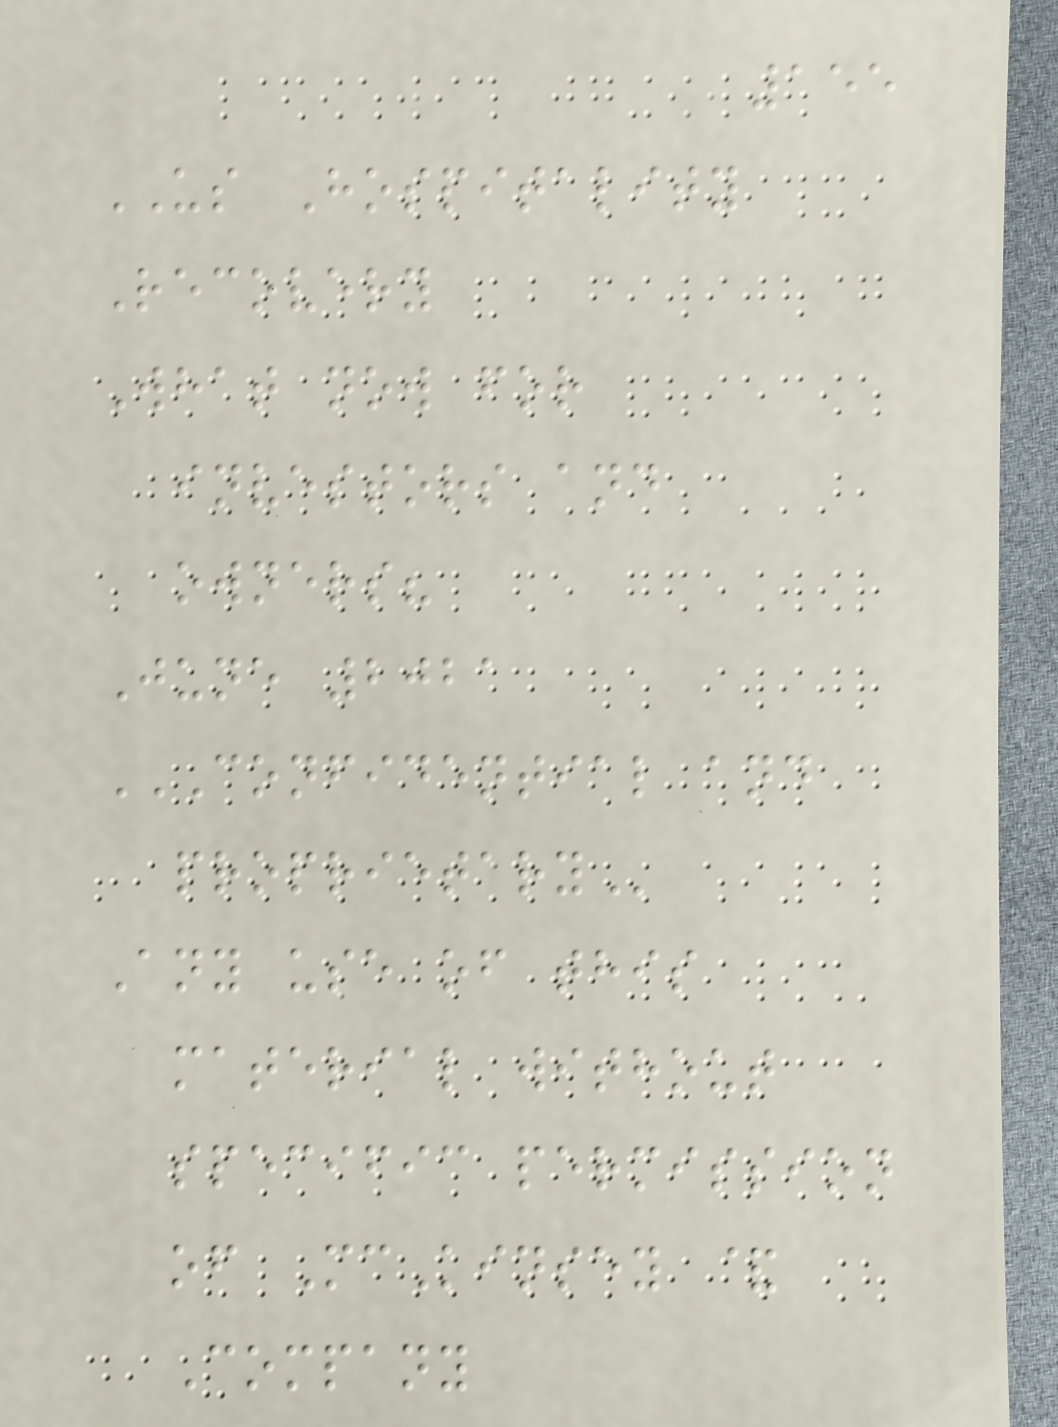155
US Hospitality
Recovery
What now for
investors and
owners?
June 2021
CONFIDENTIAL AND
PROPRIETARY
Any use of this
material without
specific permission
of McKinsey &
Company
